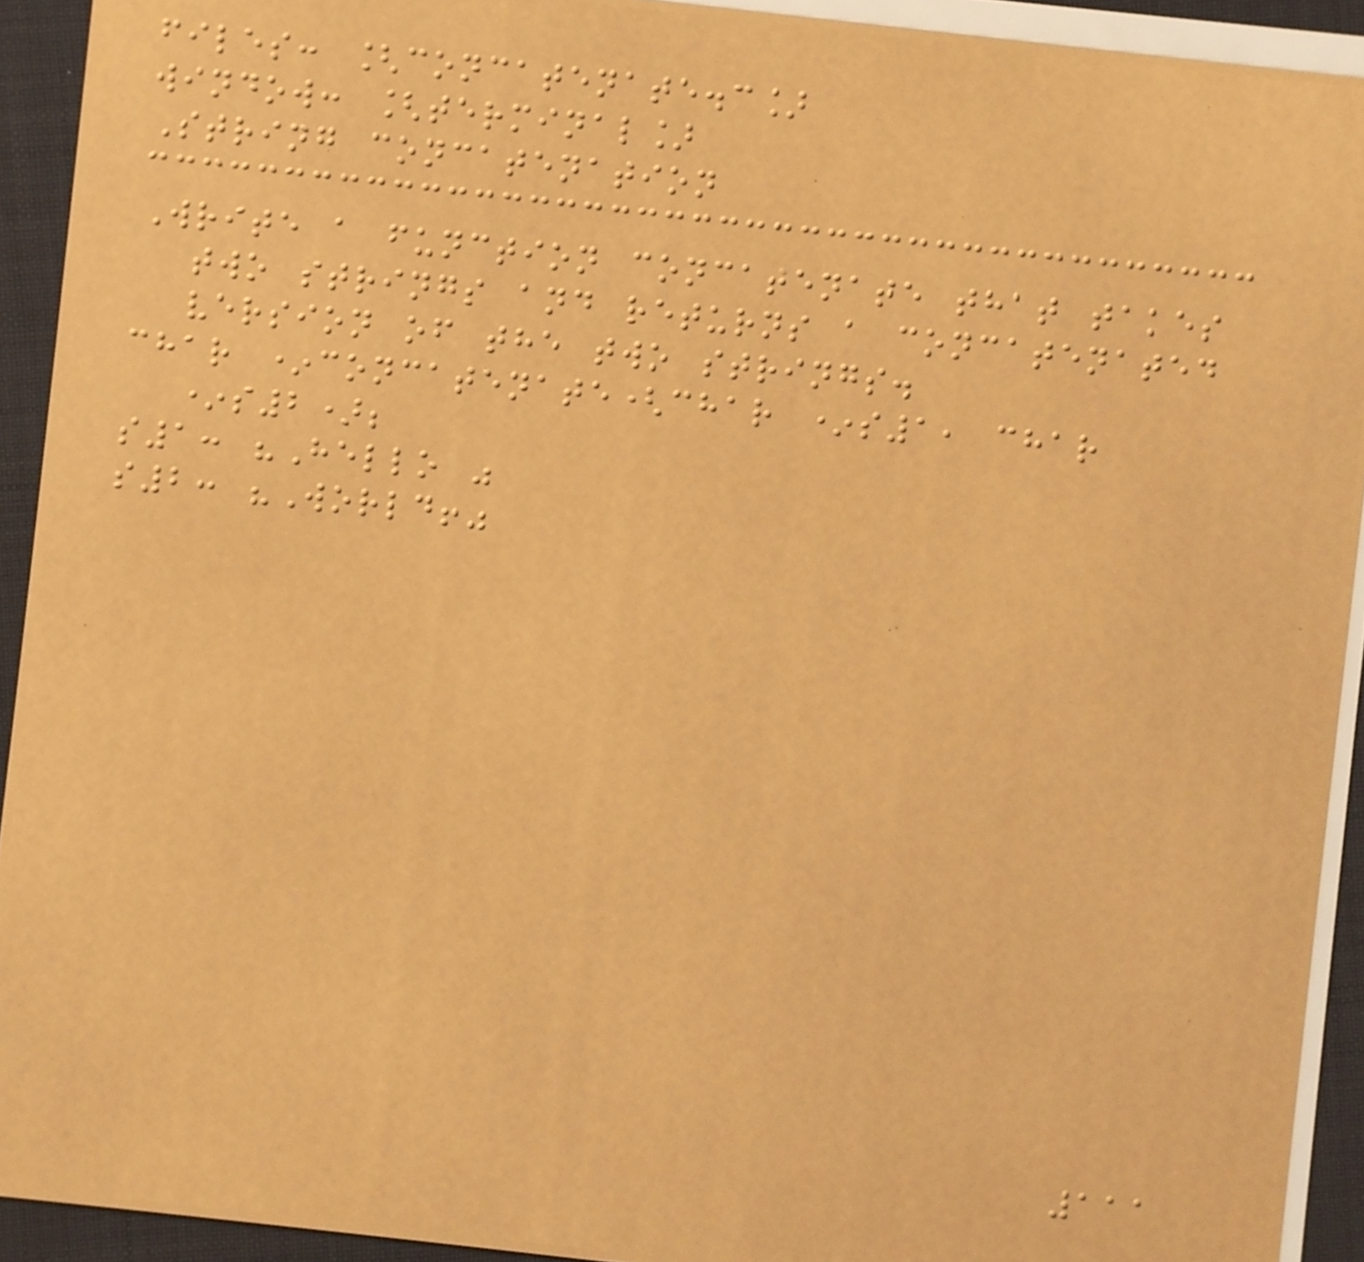files: [concatenate.c]
window: [terminal]
String concatenation
Write a function concatenate that takes
two strings and returns a concatenated
version of the two strings.
char *concatenate(char *s1, char
*s2);
s1: "Hello "
s2: "World!"
111
